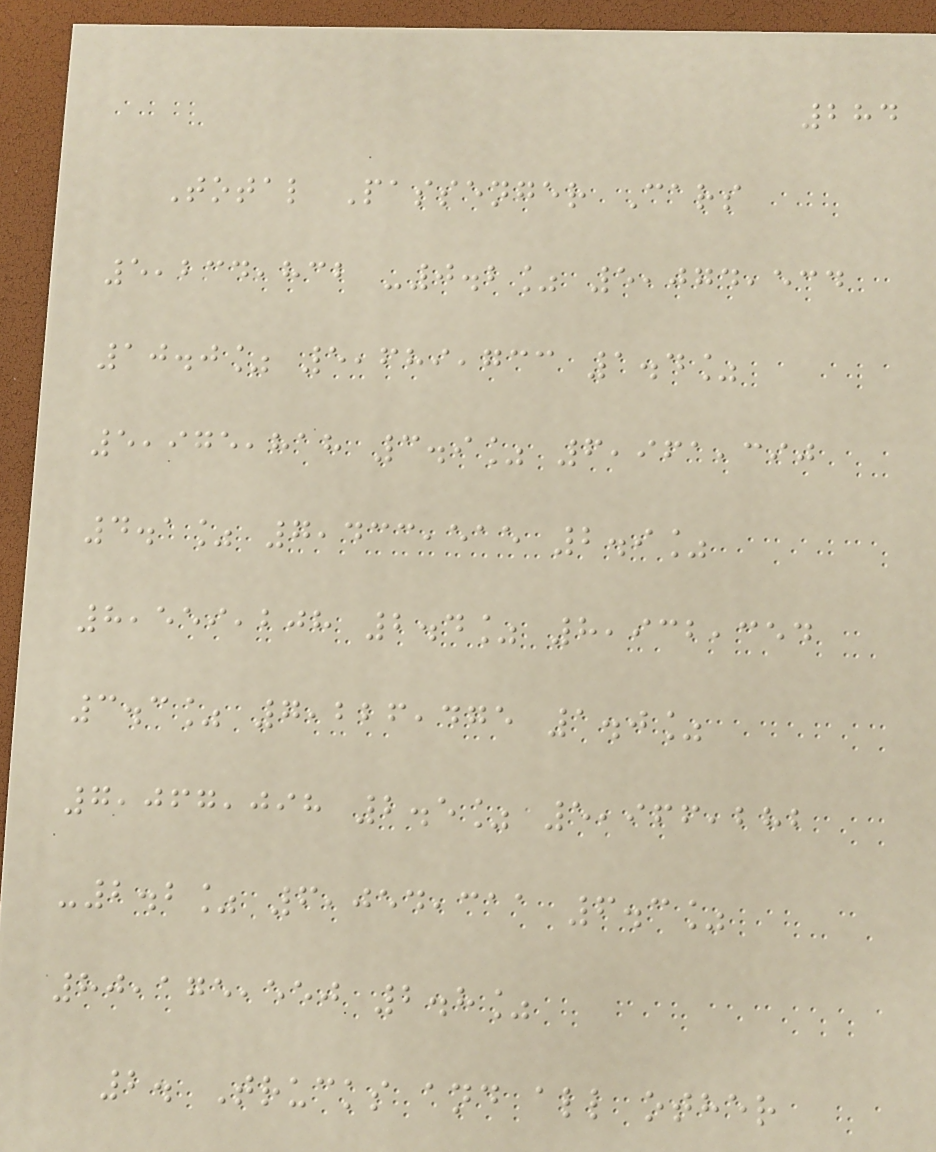284
Total Passenger Cars
5,234,832 -0.2% 5,074,534
10.0% 5,689,733 1.4%
5,975,818 3.9% 6,961,390
4.1% 7,433,515 2.9%
8,559,208 2.4% 8,932,354
3.3% 7,226,475 1.0%
7,067,098 2.5% 5,966,282
-2.2% 6,054,311 6.3%
80,175,550 2.8%
2. Trucks and all other
